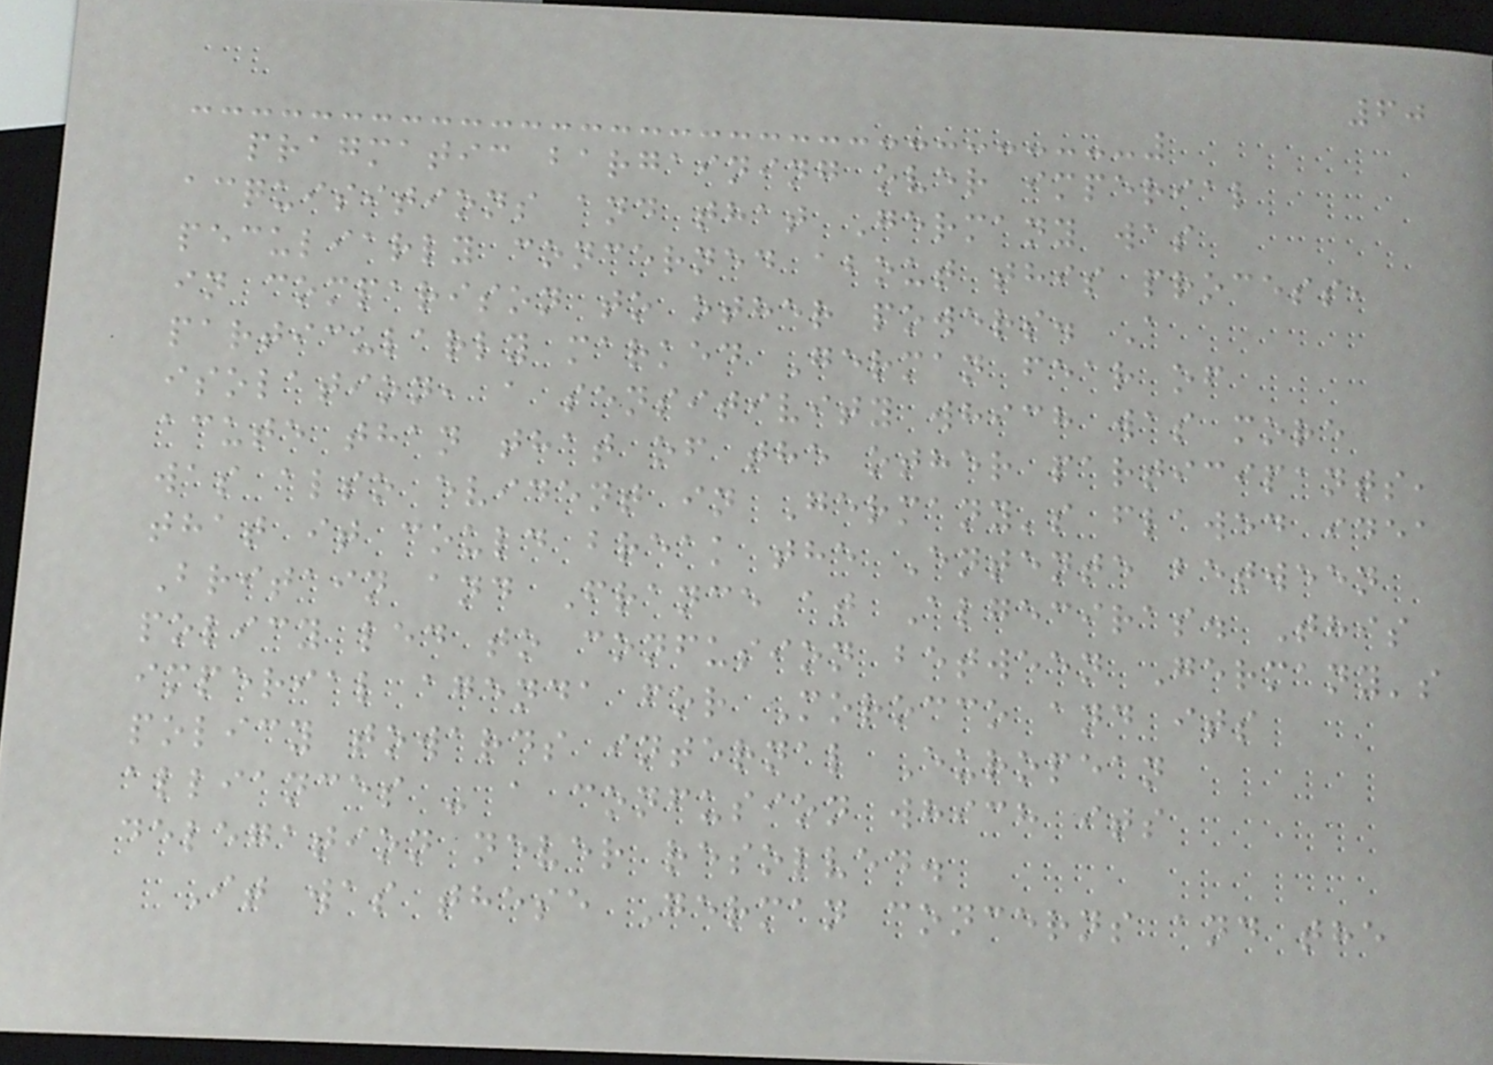60
pragmatic bargaining over imperial
acquisitions and that Germany was
peculiarly concerned about this process,
in comparison to other powers. A
particularly marked German fear of
isolation, a sensitivity which was more
acute than that of the other participants,
was also evident in Germany's flawed idea
that it could break the Entente between
Britain and France at Algeciras. This
policy led to confusion between Germany's
imperial agenda for Morocco and its
policy towards internal European
alliances - a confusion which its
delegation never resolved.
It was these German concerns and the
